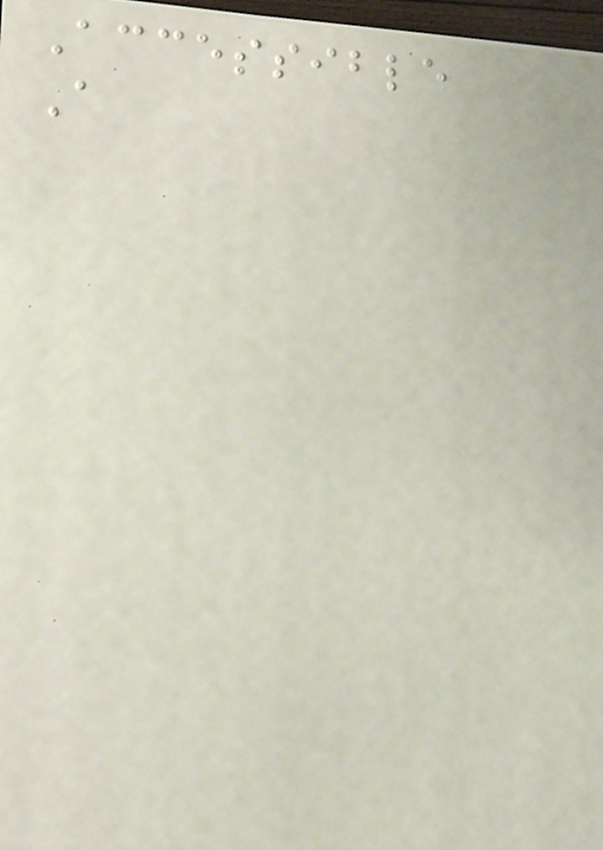Accessible
A
